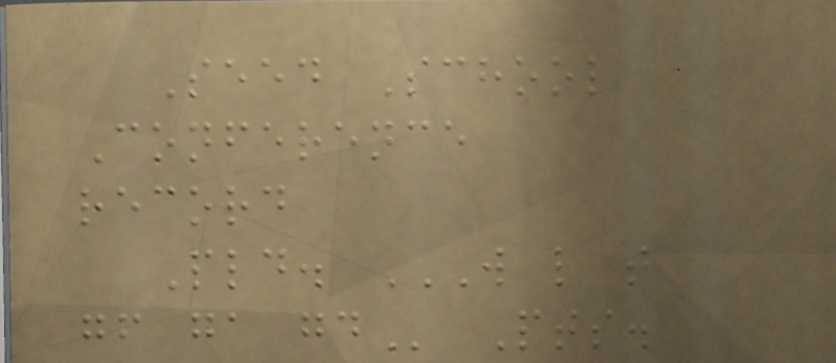Seed School
Conference
record
Pld. W L T
GF GA GD Pts.
